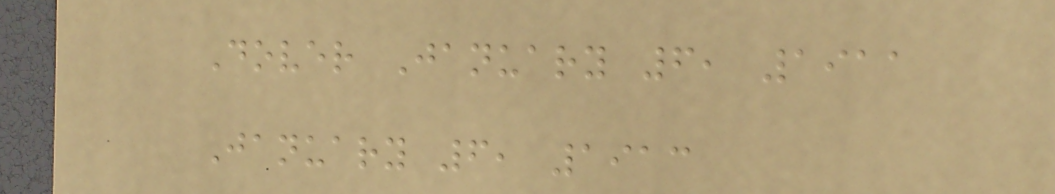Dover January 6, 1911
January 6, 1913
